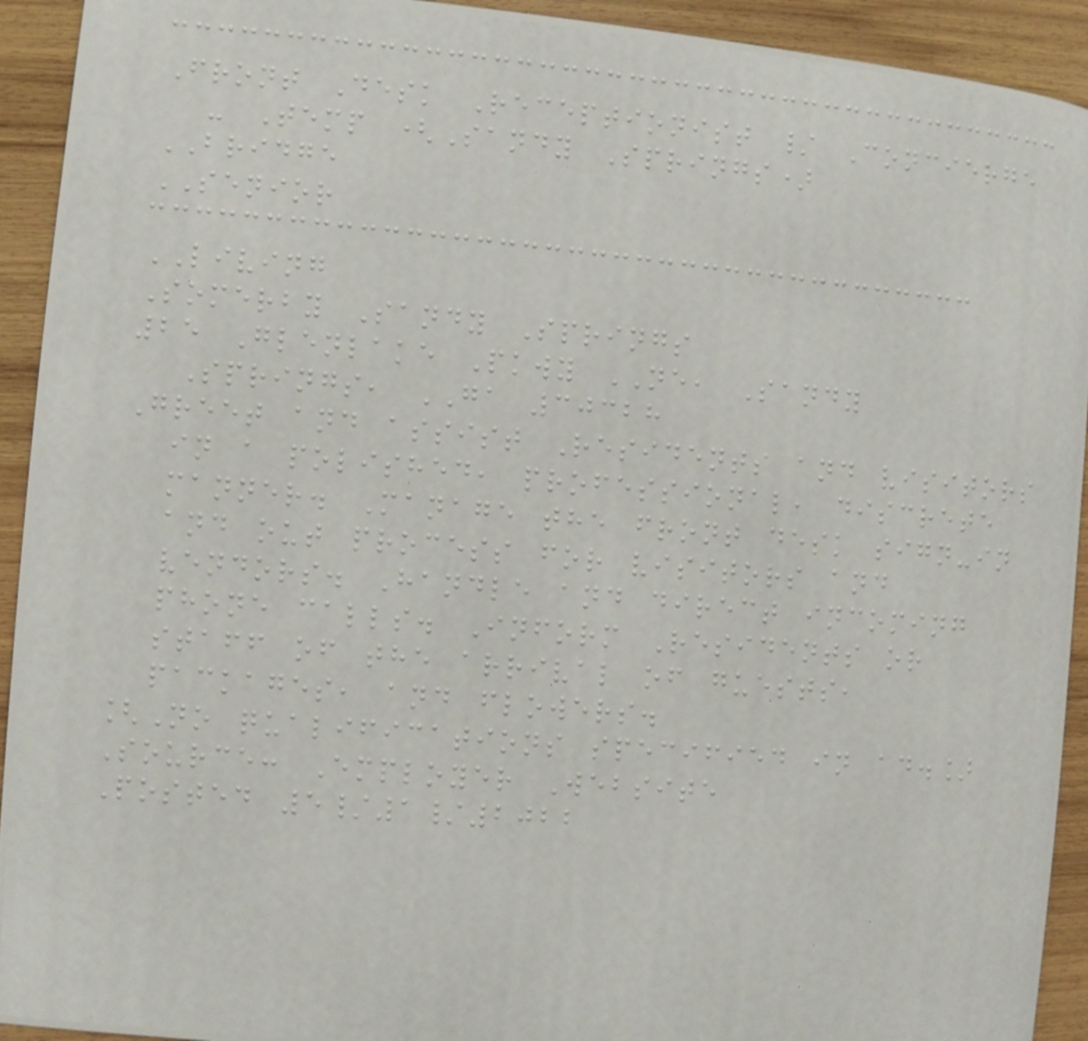Front Desk Receptionist / Concierge
- Temp (Sandy Springs)
BRIDGE
SENIOR
LIVING
Somerby Sandy Springs
25 Glenlake Pkwy NE, Sandy
Springs, GA 30328
Greet and assist Residents and visitors
in a polished, professional, discrete
manner. Manage the front desk sign-in
and out process for visitors and
vendors. Handle and direct incoming
phone calls. Inform Residents or
staff of the arrival of guests,
packages, and flowers.
[No qualifications specified in ad.]
Source: Employer Website
Posted 5/1/2022
